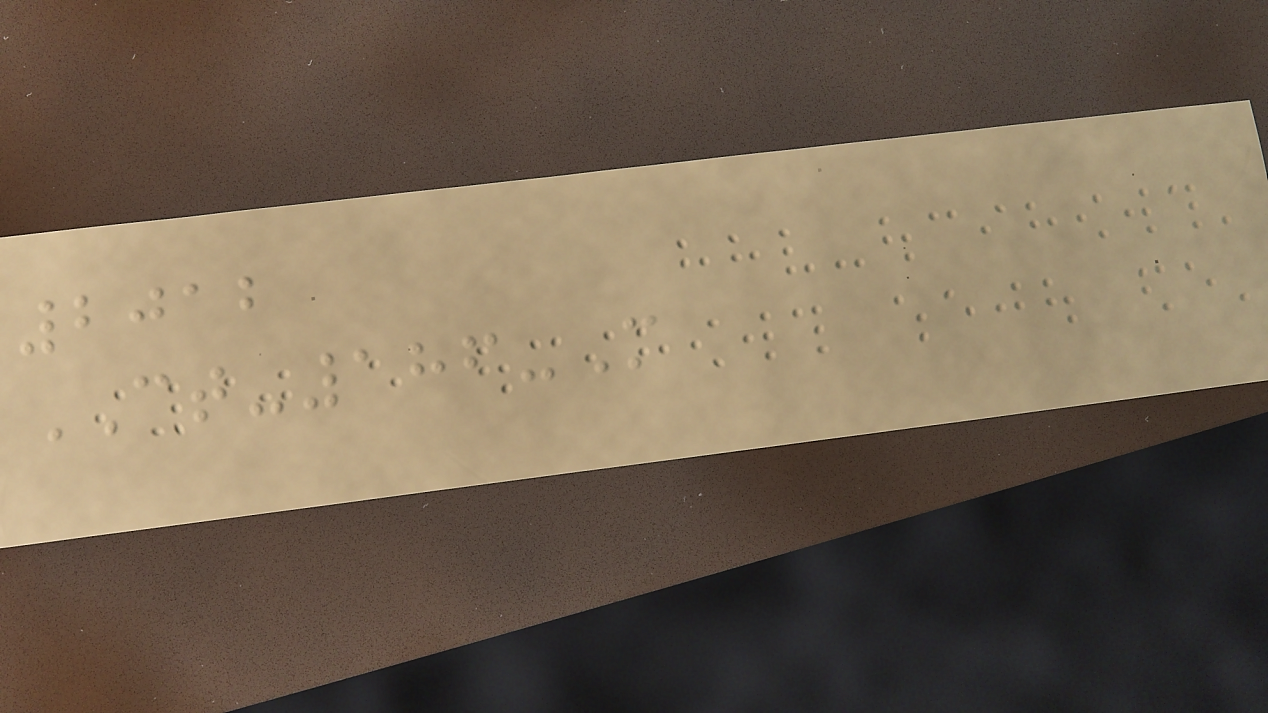2012
CT-186-M
